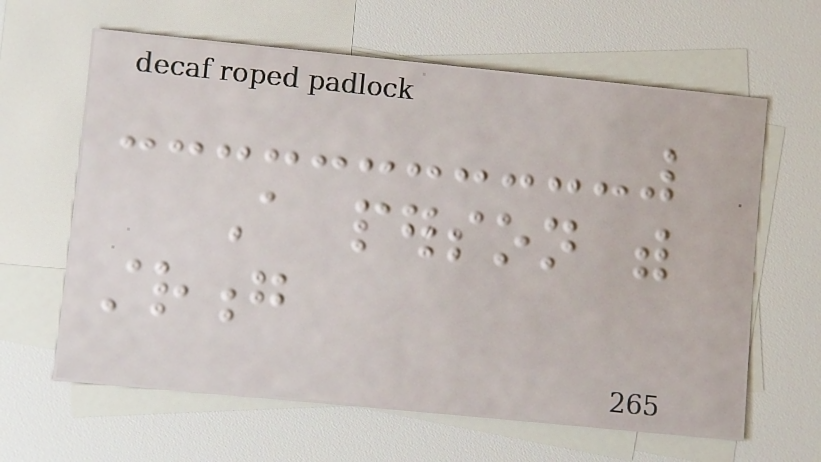A person with
strong
